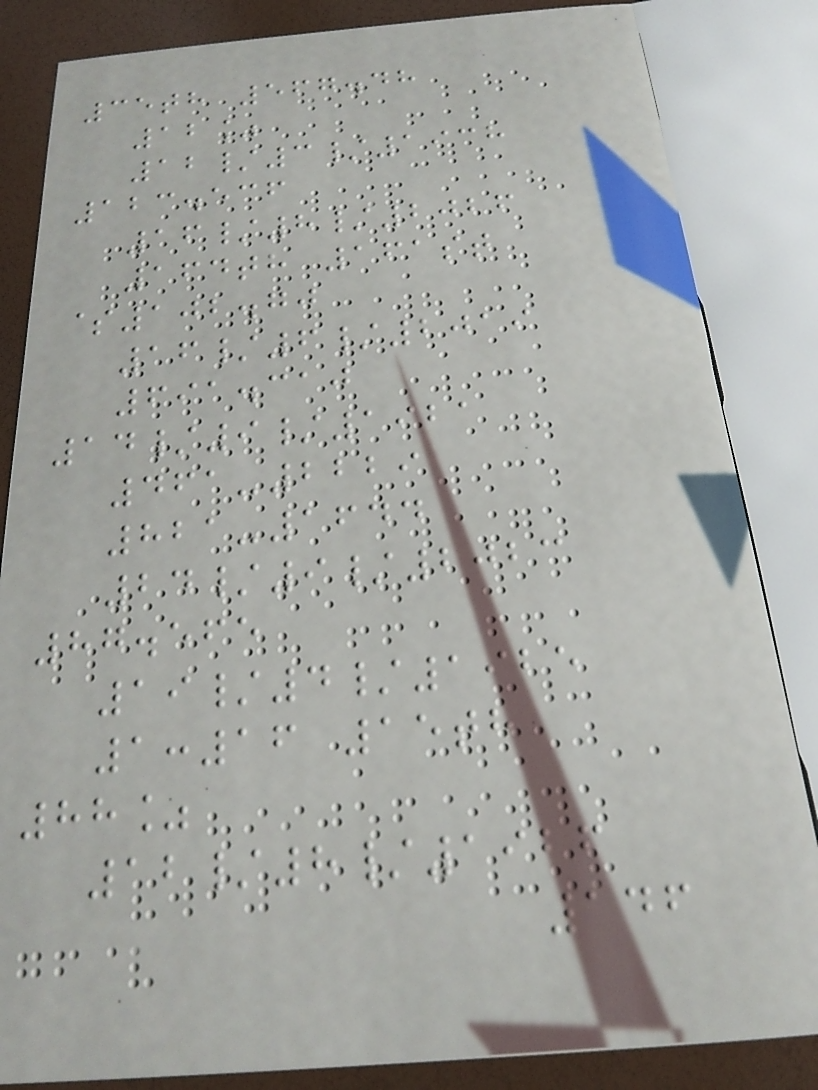35th 567.48
12%
12/3/1938
123.536
16/8/2026
164th 161st
$102.70
16/6/2019
691.310
14/9/1921
461-2229
821-1644
24/9/2023
87.565
19/4/1925
1:16 15th
88%
12/8/1926
146
